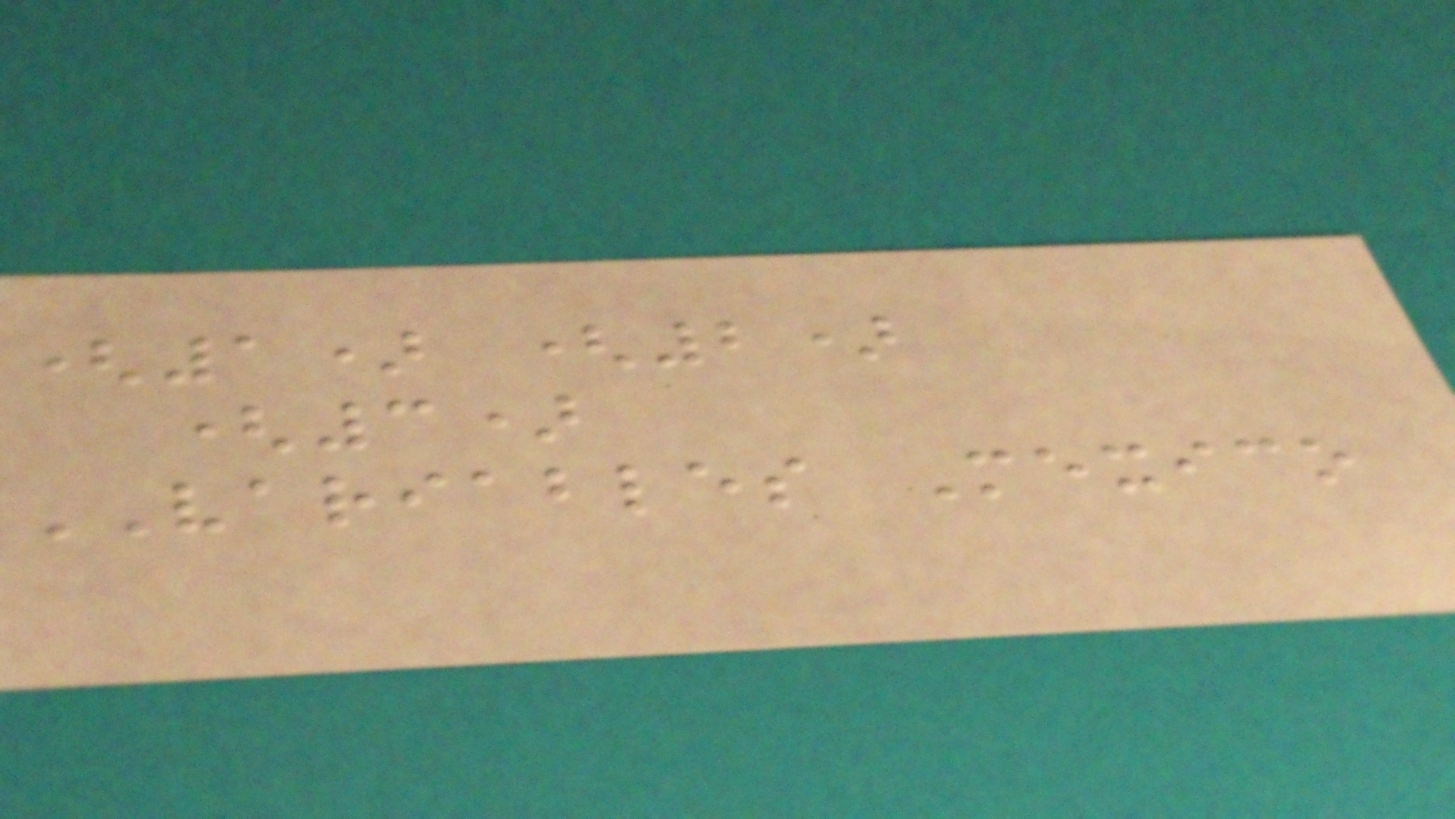(1) (2)
(3)
VARIABLES Mexico
